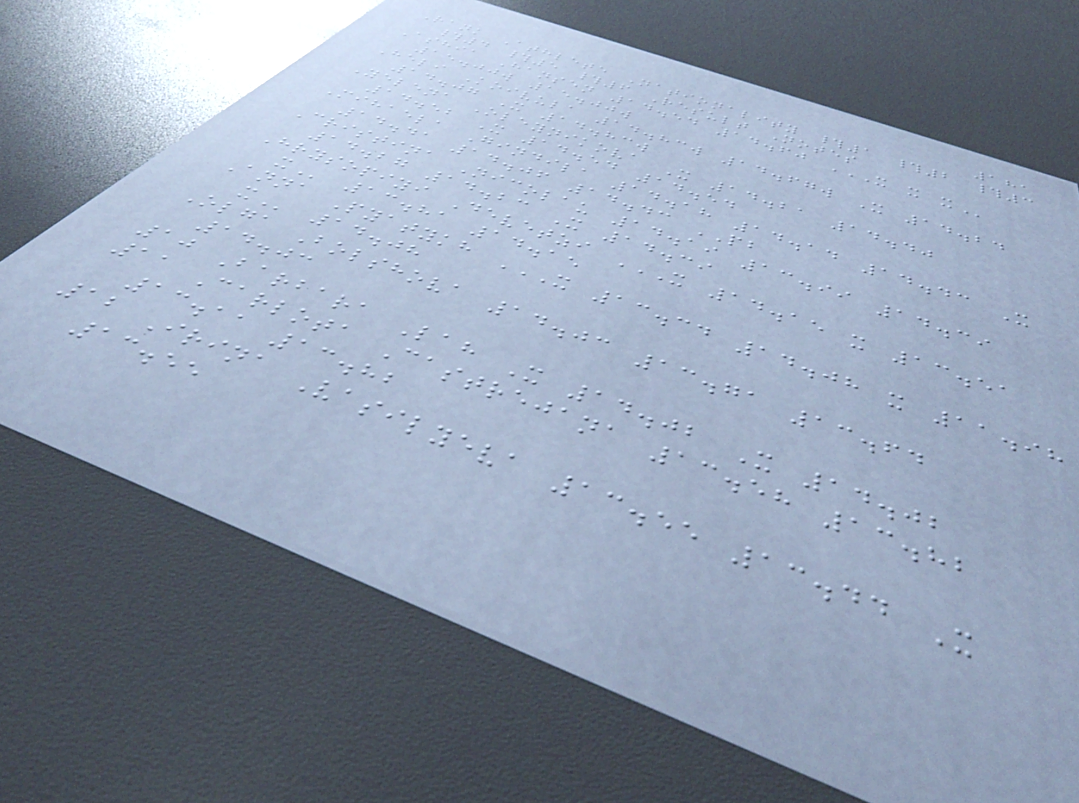181
Rank Athlete Nationality #1 #2 #3
#4 #5 #6 Result Notes
Ashia Hansen 14.54 14.60 X X X
15.00w 15.00w
Heli Koivula 14.83w 14.67w X 14.24
14.07 X 14.83w
Yelena Oleynikova X 14.21 14.40
14.52 X 14.54 14.54
Mihaela Gindila 14.18 14.14 14.43 X
14.41 14.06 14.43 PB
Cristina Nicolau 14.19 13.99 14.39
14.27 14.23 X 14.39
Hrysopiyi Devetzi X 14.15 X 13.51
X 13.81 14.15
Anna Pyatykh X 13.34 14.08 X 11.98
X 14.08
Olga Bolshova 14.03 13.71 13.64
14.03
10 Barbara Lah X 14.02 X 14.02
11 Carlota Castrejana 13.58 13.82
13.11 13.82
12 Irina Vasilyeva 13.55 13.44 X
13.55
